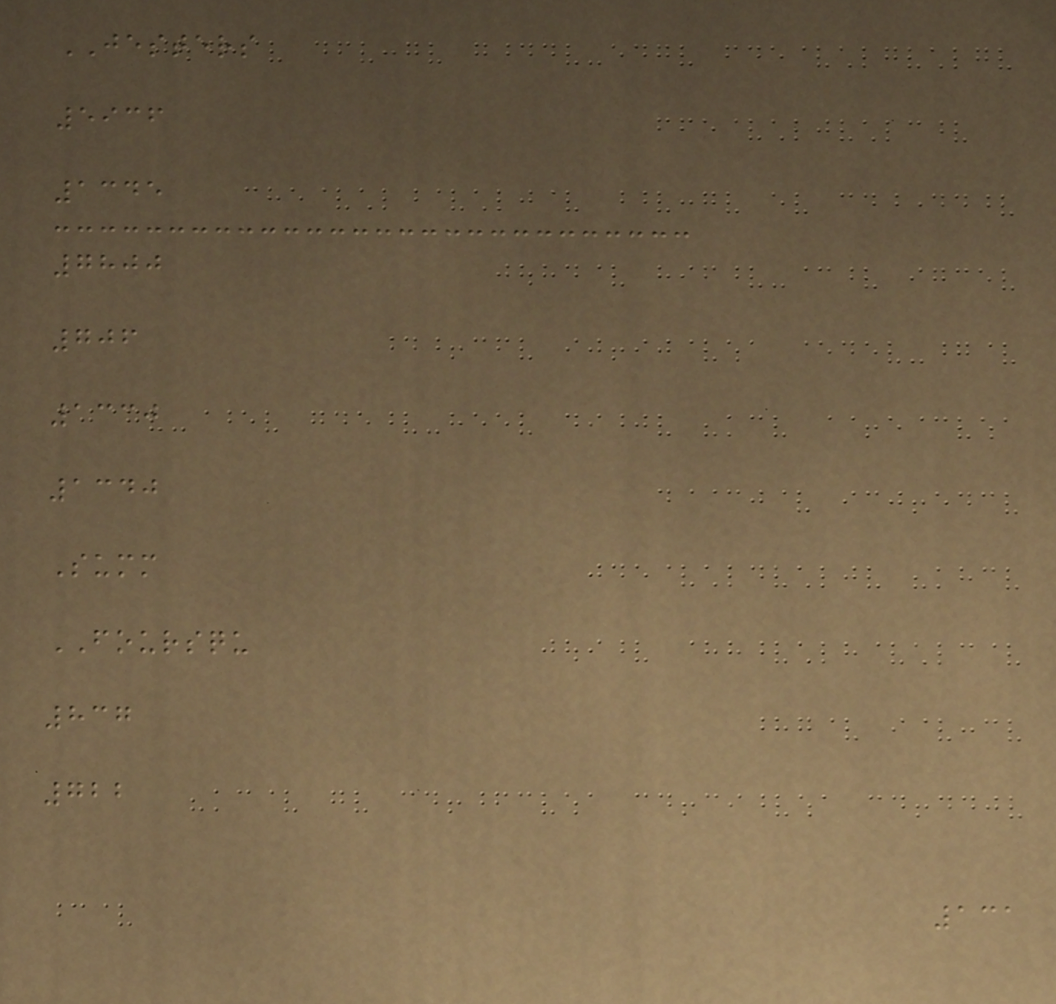JESTERS
5936
1345
7800
706
1330
1340
Summ
FOURSQU
837
722
131
